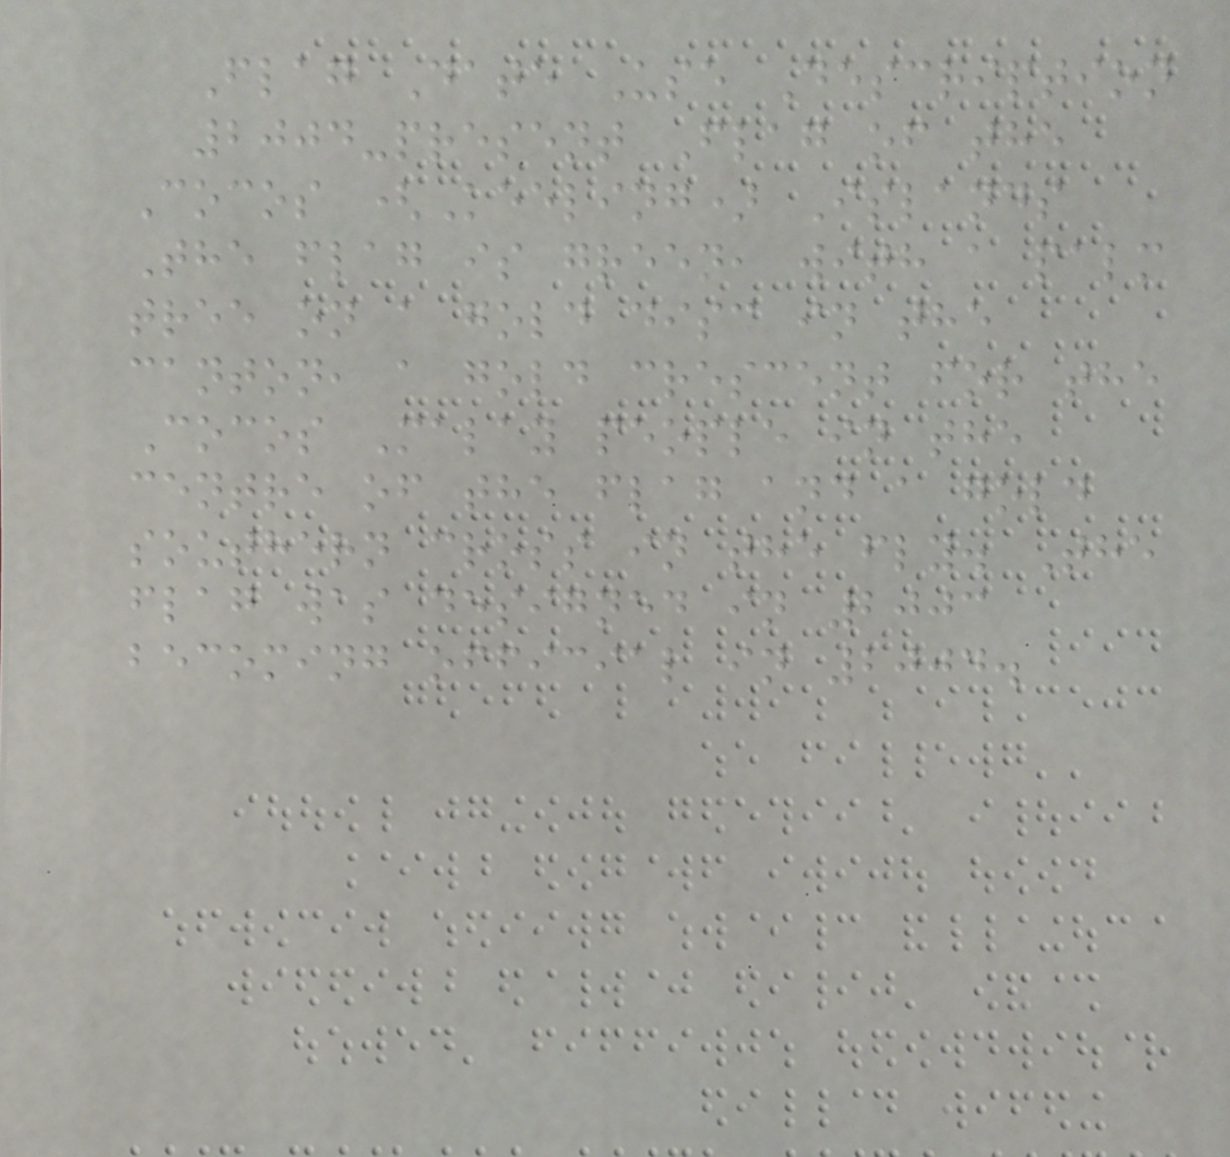Flag Date Use Description
2004-present Flag of the
Cocos (Keeling) Islands
The flag is green, with a palm
tree on a gold disc in the
canton, a gold crescent for the
Cocos Malay people in the
centre of the flag and a gold
southern cross in the fly. The
flag was designed in 2003
becoming official in 2004.
